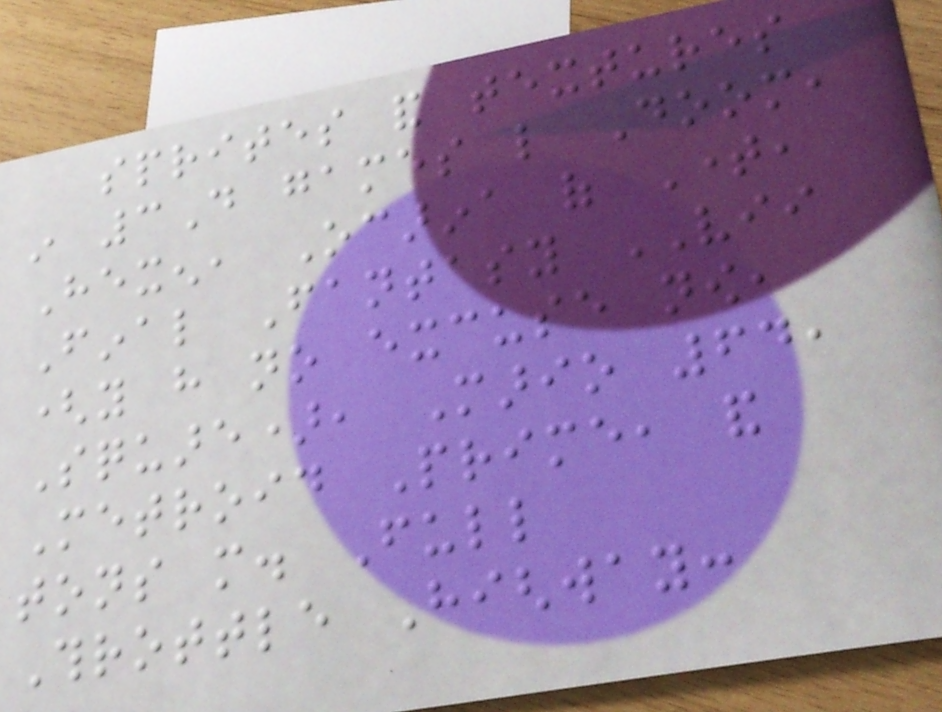sprites and textures
in 3D games like Doom,
Hexen, Ocarina of Time,
Final Fantasy VII
(you have no excuse now,
Square), Mario 64,
Metroid Prime, and
tons more. Full
Throttle Highway:
